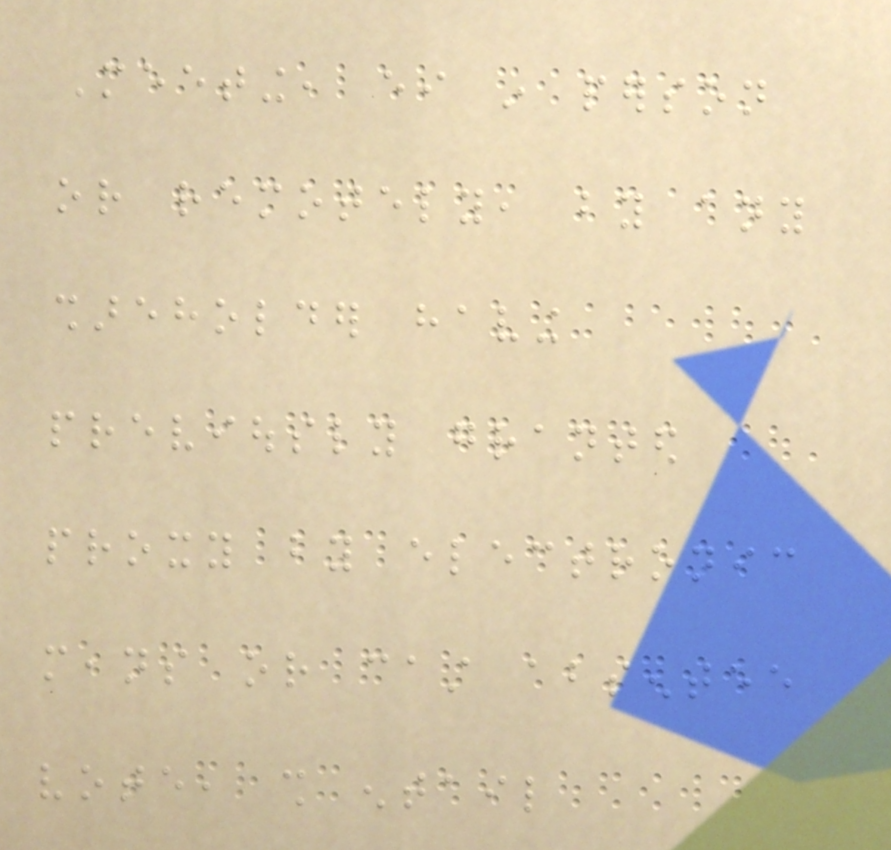Meeting, either in person
or remotely, by any
shareholder having
previously granted
proxy by electronic
means or cast absentee
vote, shall entail
